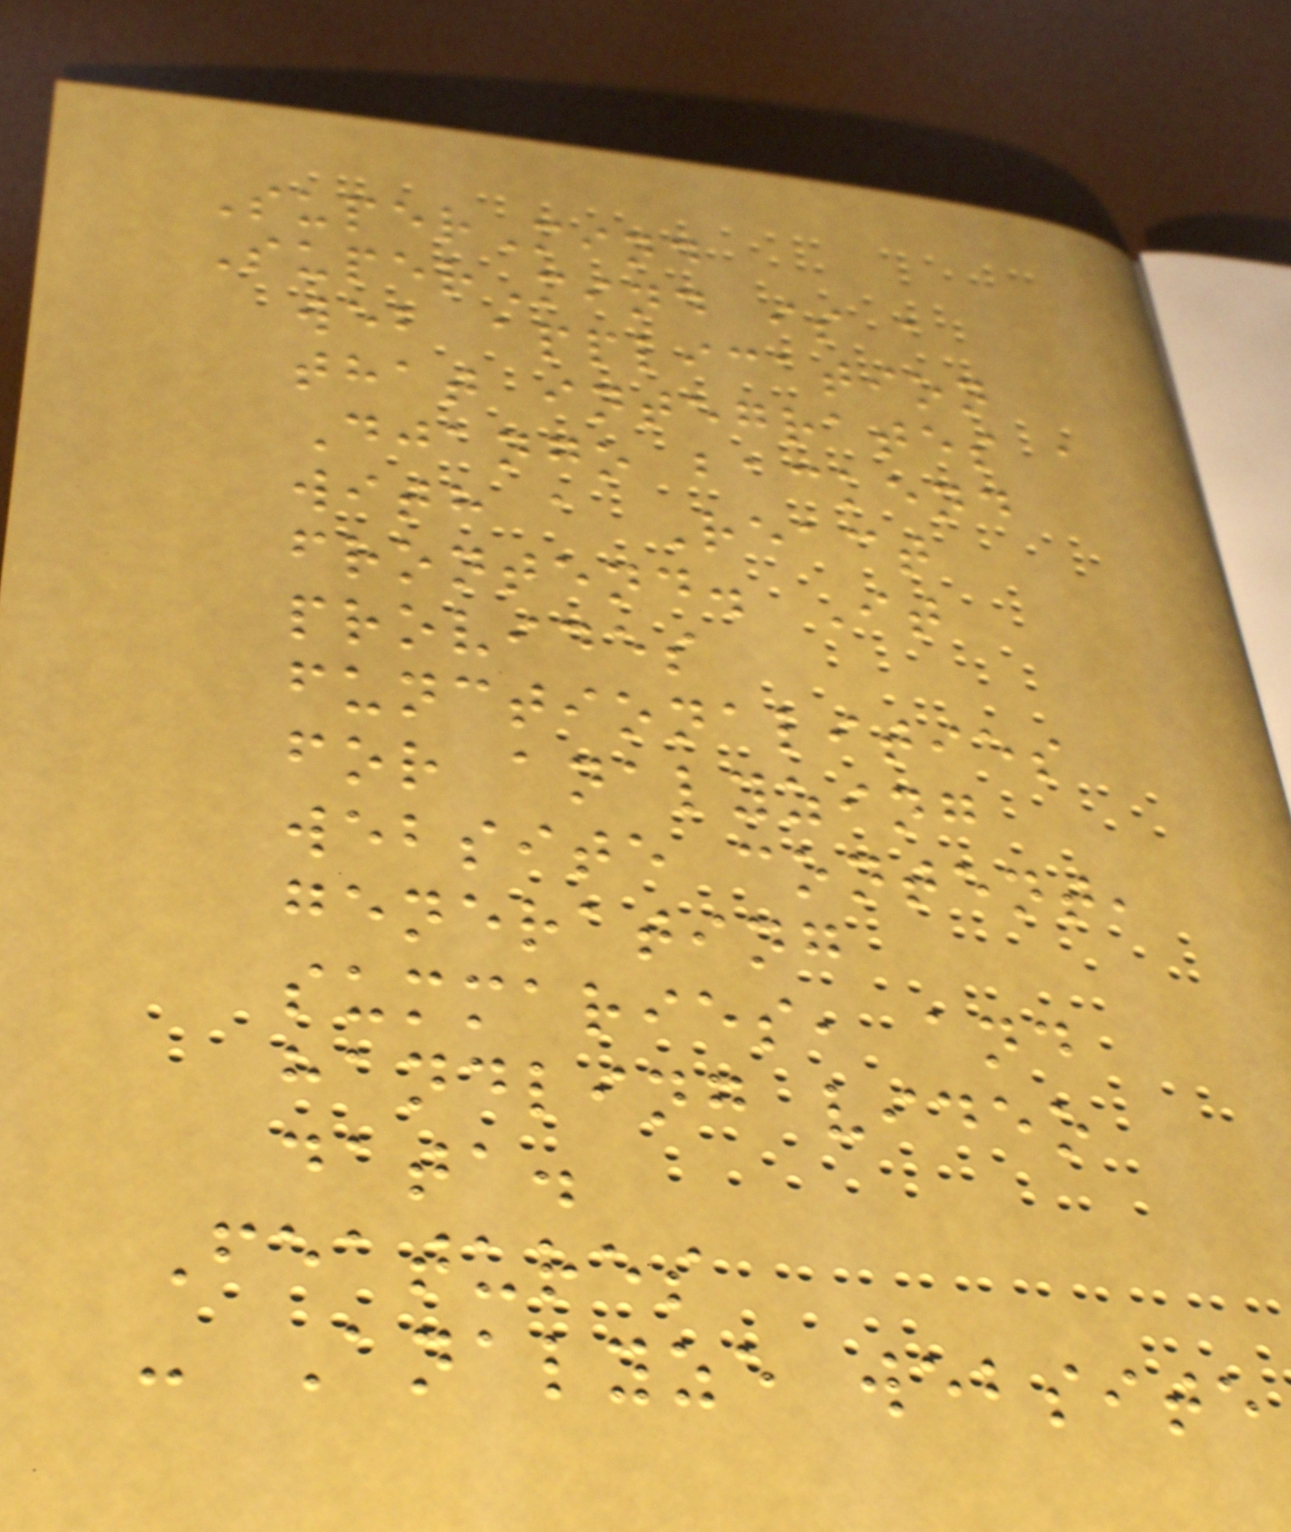SuperMind
SuperMind is a
web application
that integrates a
Django backend
with a React
frontend. It
provides
functionalities
for analyzing
website content,
generating
summaries, and
handling video
data.
Features
- Analyze website
